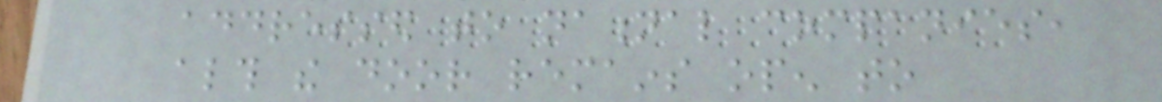addressed to national companies,
although the door remains open to
